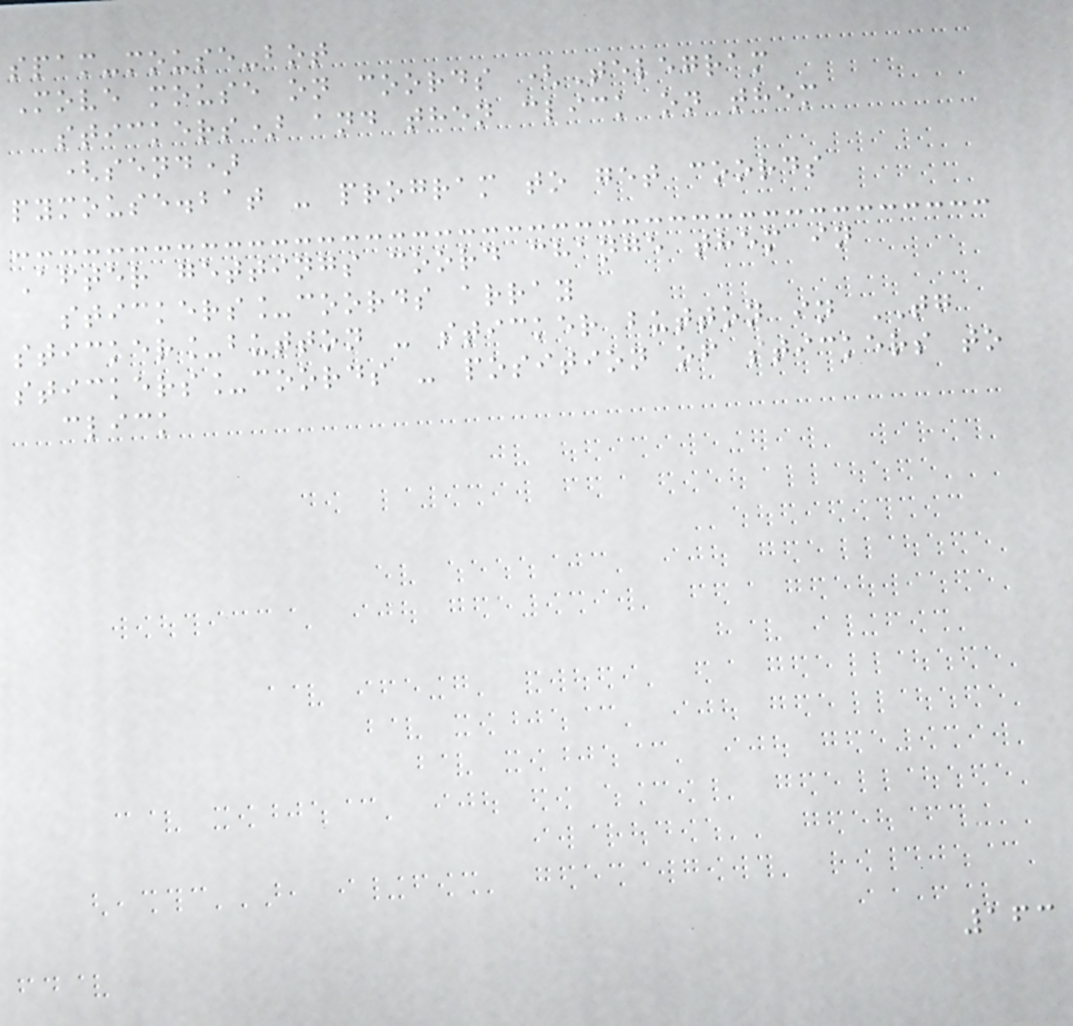spam-mouse-bot
Move mouse on coords (Telegram
stickers) and then click on them
(send)
pymouse.bat - program to get coords
After gettings coord change them in
stickers_coords array
sticker_button - sticker button in TG
stickers_coords - position of stickers to
click
163
